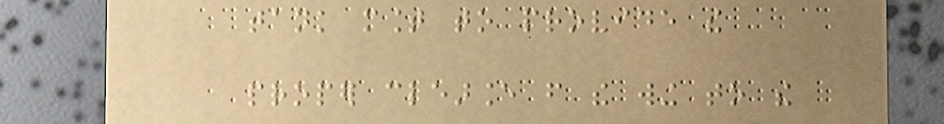tank mount to provide the
proper clearance from the wing to the
